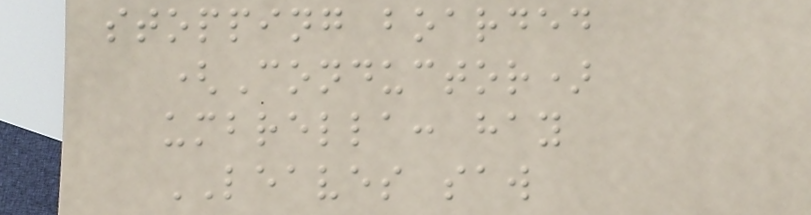stopping boarded
(Conductor)
umbrella: hay
LEAVES saw
